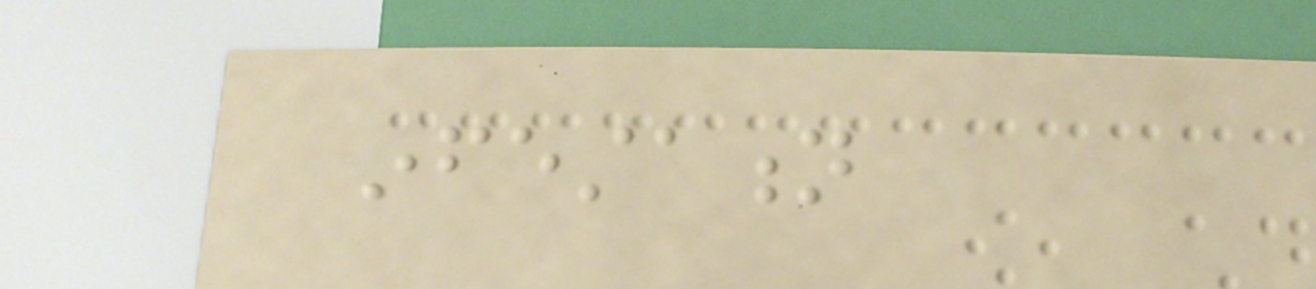infestation
